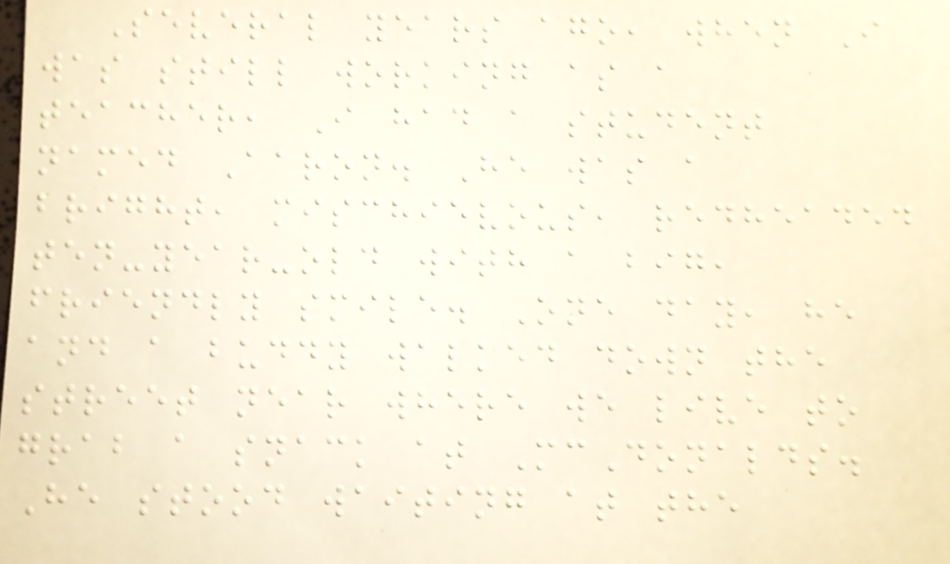Several years ago, when I
was still working as a
teacher, I had a student
named Aaron. He was a
bright, mischievous, redheaded
ten-year-old with a big,
friendly smile. One day, he
and a buddy walked down the
street near where we live to
grab a snack at McDonalds.
He stood waiting at the
